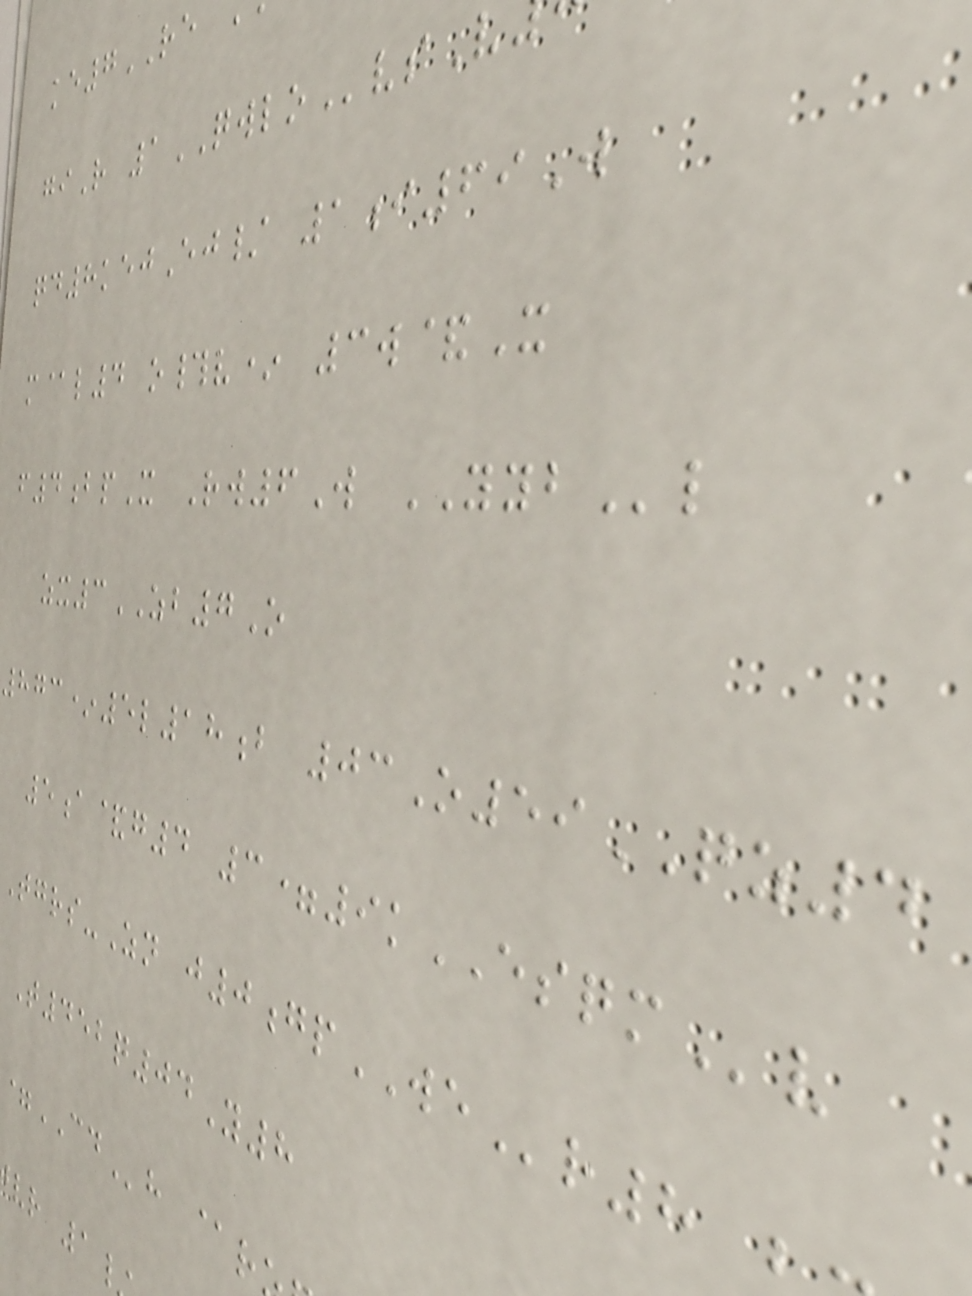ke7RE
giR 1QWLOvsV
qd8kejEj/ 1i69W
m@l4 o#v* 3w&X
f4bpX Rw6W YYBl
zx3ZB7O
873*5l18b 03O59QZ4
5a&g4 3=9kESQMv
Tgrs-Zn j0gpWEr8
T452q04Y8
=CDh @r
vr 1
